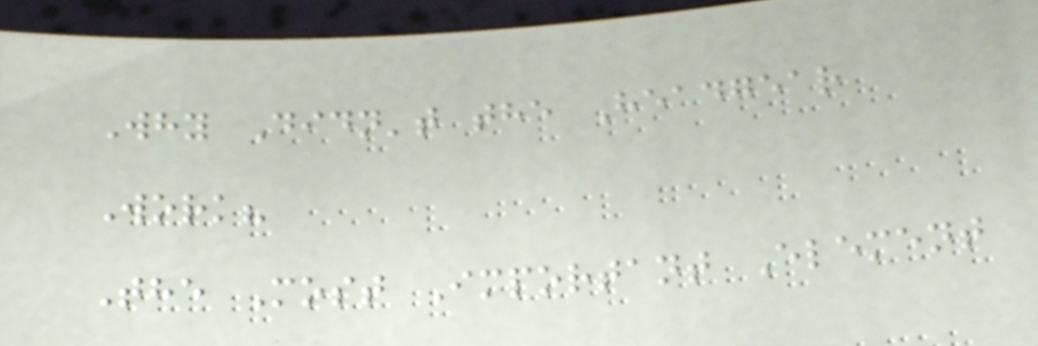Why Didn't the Headgear
Work?
The Most Important Element
